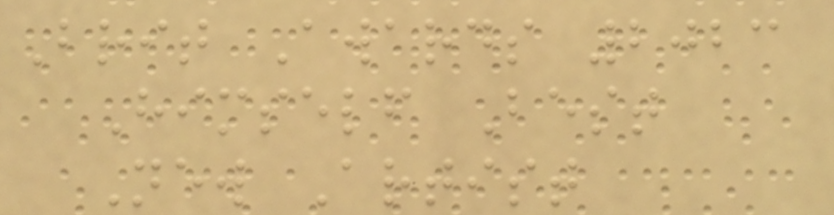Brit Awards 2023
Himself Best
New Artist
